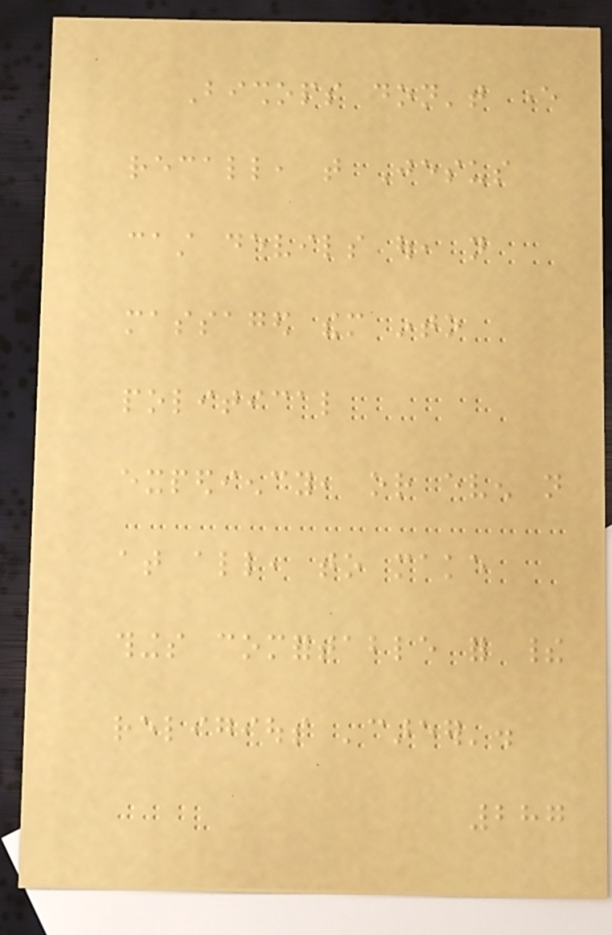Bishops don't ever
recall, that Jesus
cast devils out, not
massaged them into
political
expediency, or even not
at all, to make
things comfortable for their
religious 'career'.
287
